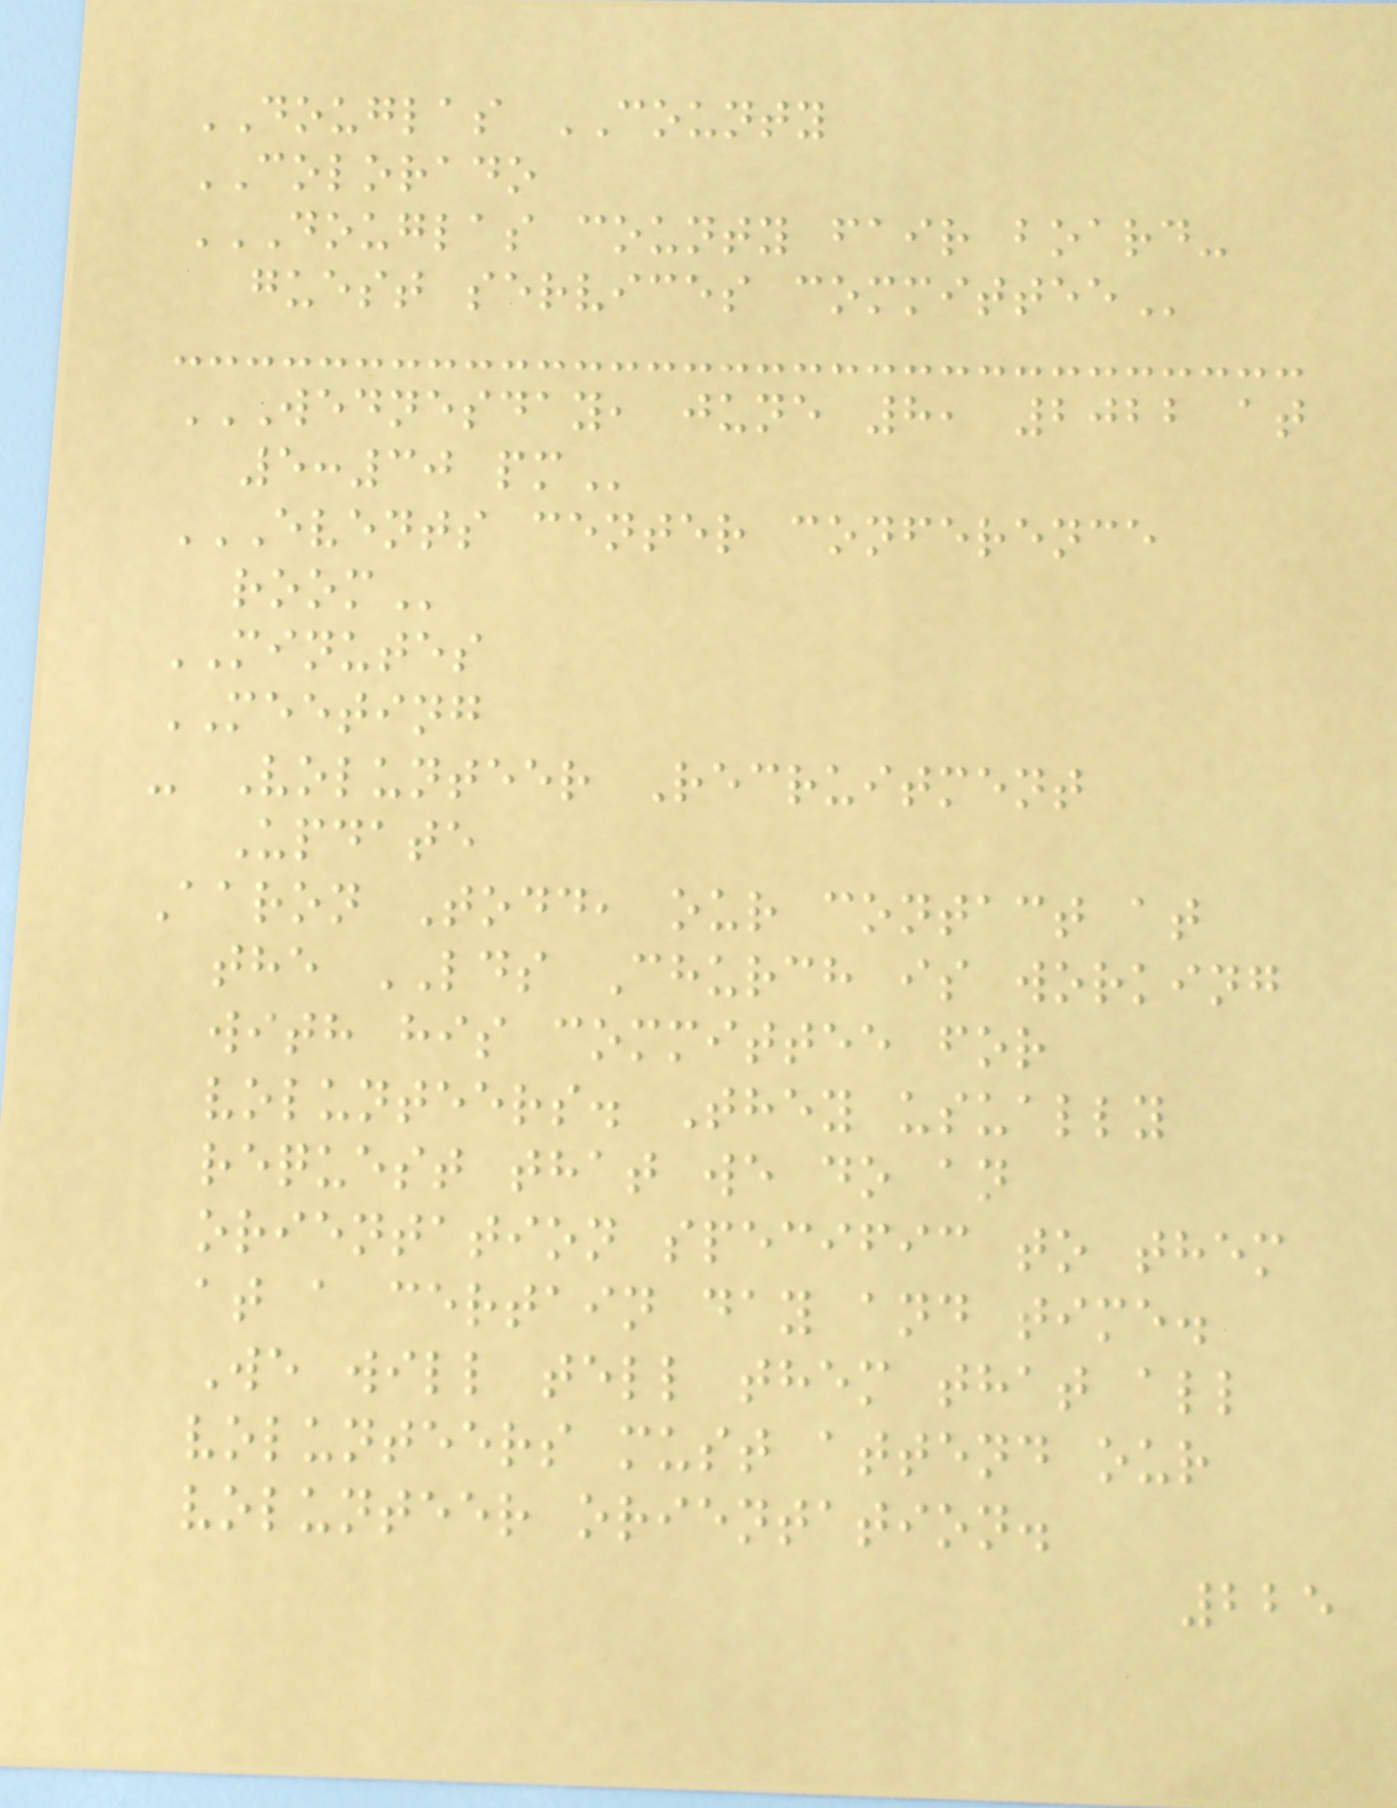DOUGLAS COUNTY
COLORADO
DOUGLAS COUNTY FAIR BOARD-
GUEST SERVICES COMMITTEE
WEDNESDAY, JUNE 8, 2022 AT
5:30 PM
EVENTS CENTER CONFERENCE
ROOM
MINUTES
MEETING
- Volunteer Recruitment
Update
Aaron Todd, our contact at
the LDS Church is working
with his committee for
volunteers. They usually
request that we do an
orientation specific to them
at a certain day and time.
We will tell them that all
volunteers must attend our
volunteer orientation.
225
